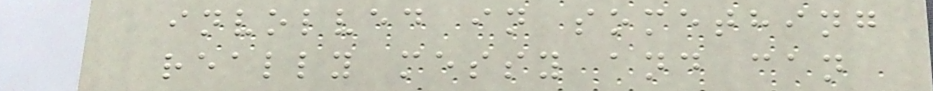involved in something
really messy and can
